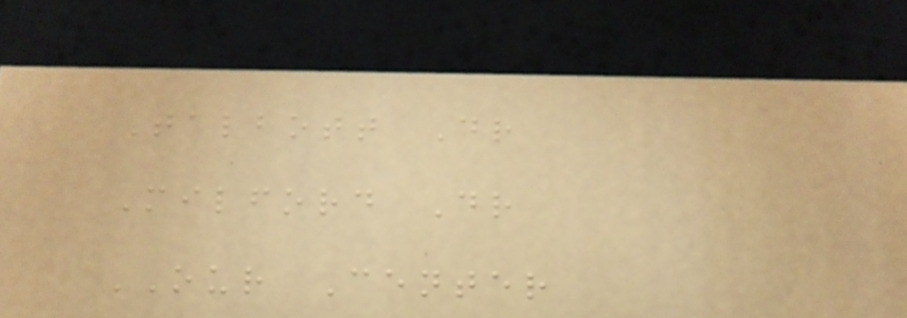Talbott Dr
Milford Dr
OUR Center
